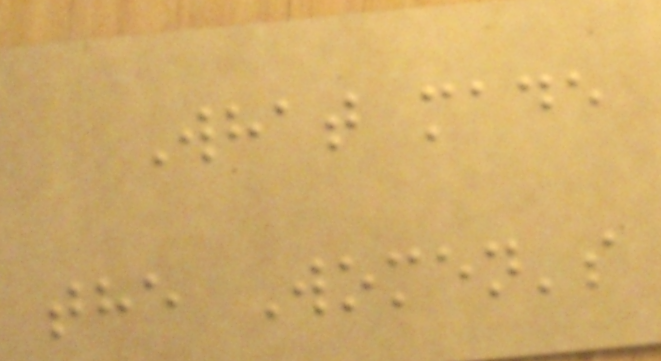What made
the Women's
